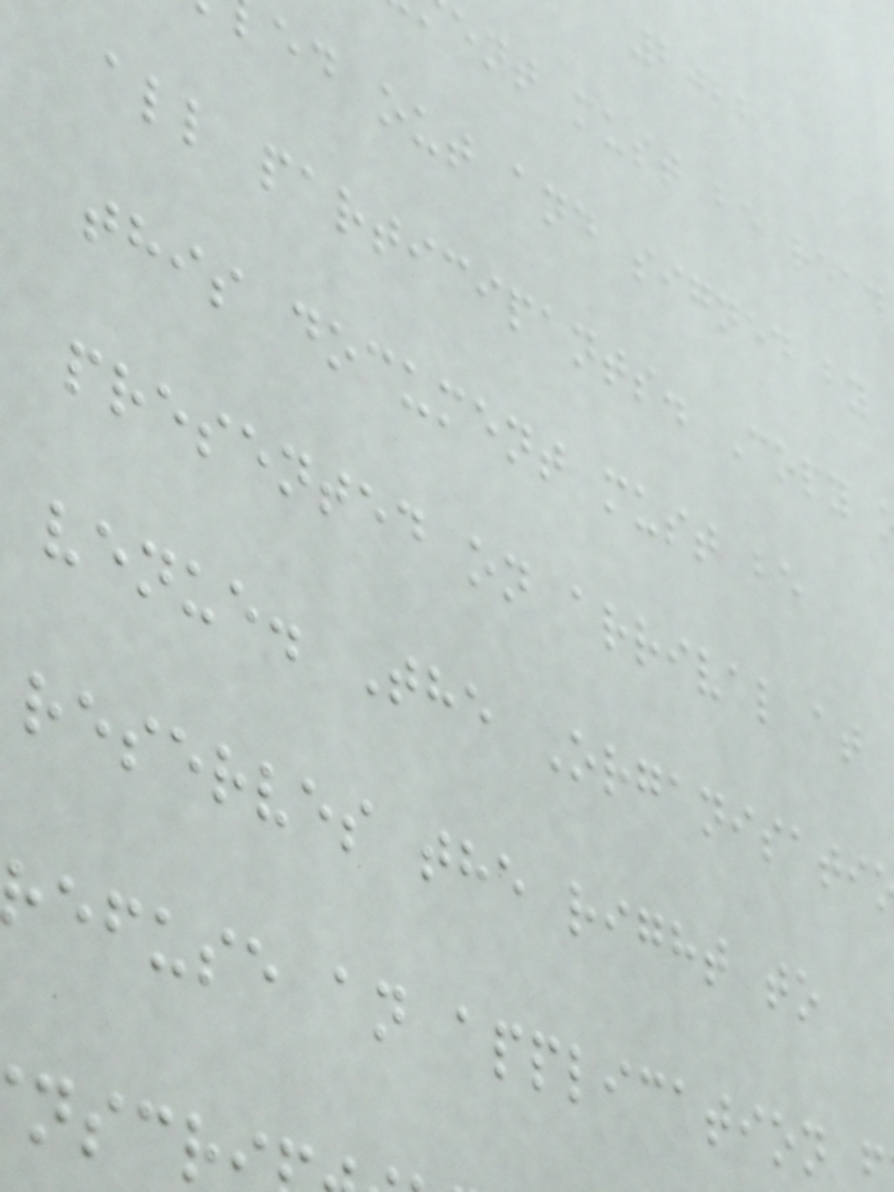ent must be read
ed out and signed by
all participants. Copy
this document must be
presented on arrival at
venue. The Organisati
reserves the right to
efuse an application
